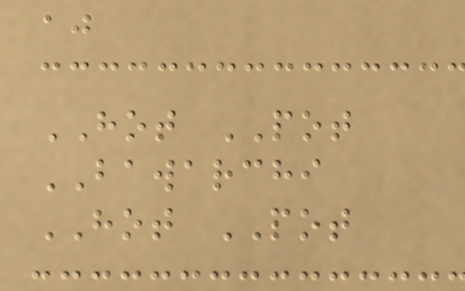aj
HOT POT
BAWARCHI
HOT POT
